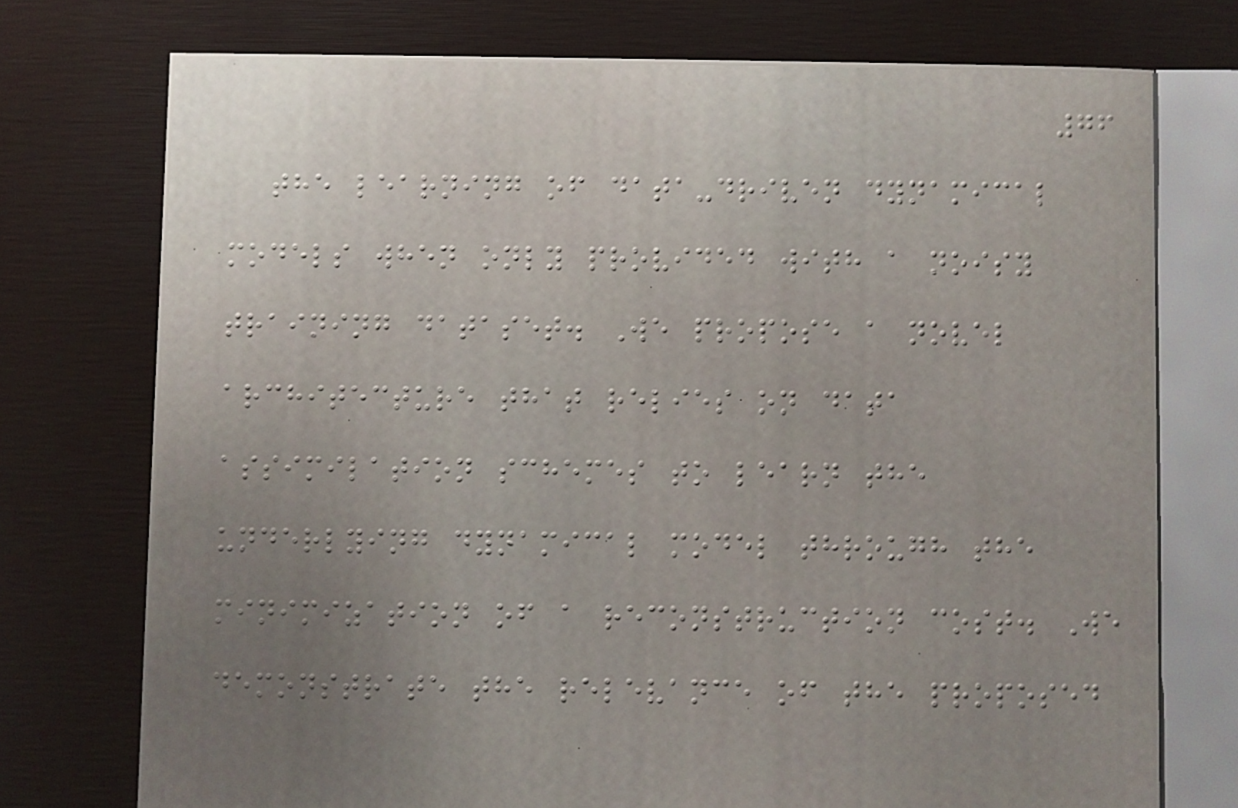76
the learning of data-driven dynamical
models when only provided with a noisy
training dataset. We propose a novel
architecture that relies on data
assimilation schemes to learn the
underlying dynamical model through the
minimization of a reconstruction cost. We
demonstrate the relevance of the proposed
